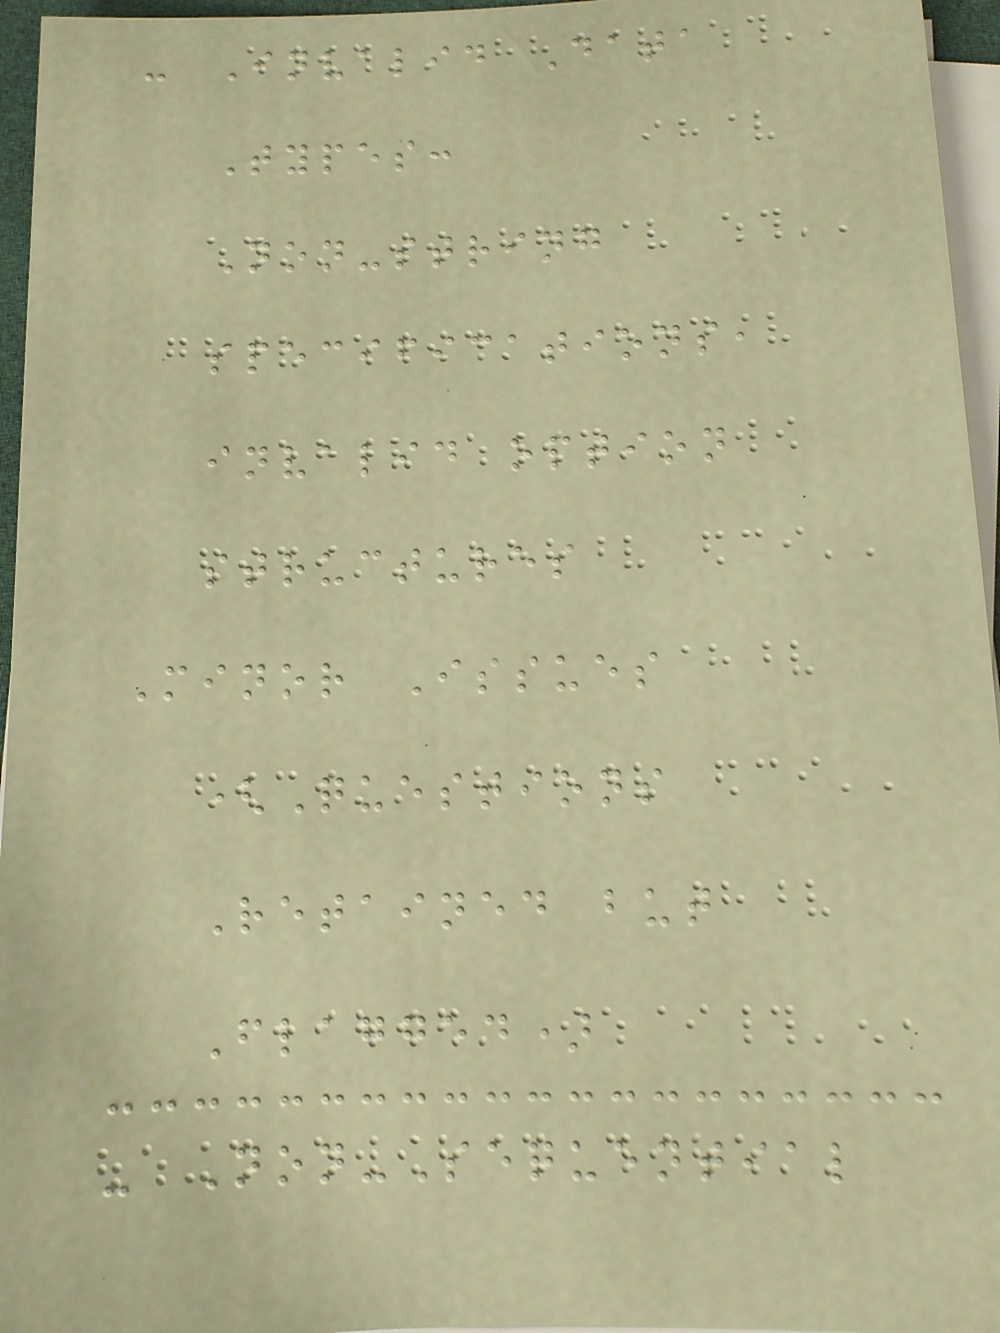- Invalid Data
Types:
Non-string
specifications,
invalid option
structures
Minor Issues
(Questions
Retained but
Flagged)
- Non-Sequential
